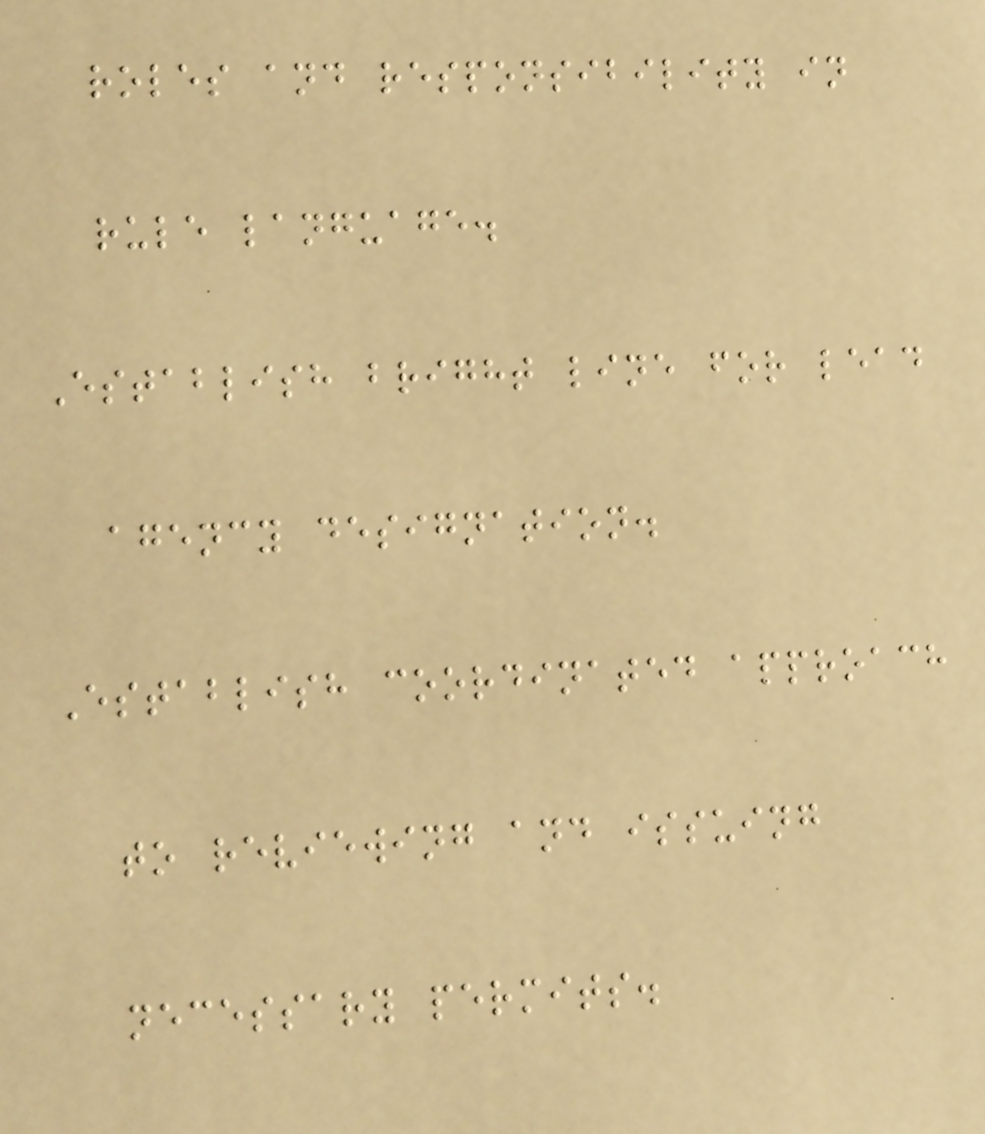roles and responsibility in
rule language.
Establish bright line for lead
agency designation.
Establish coordinated approach
to reviewing and issuing
necessary permits.
